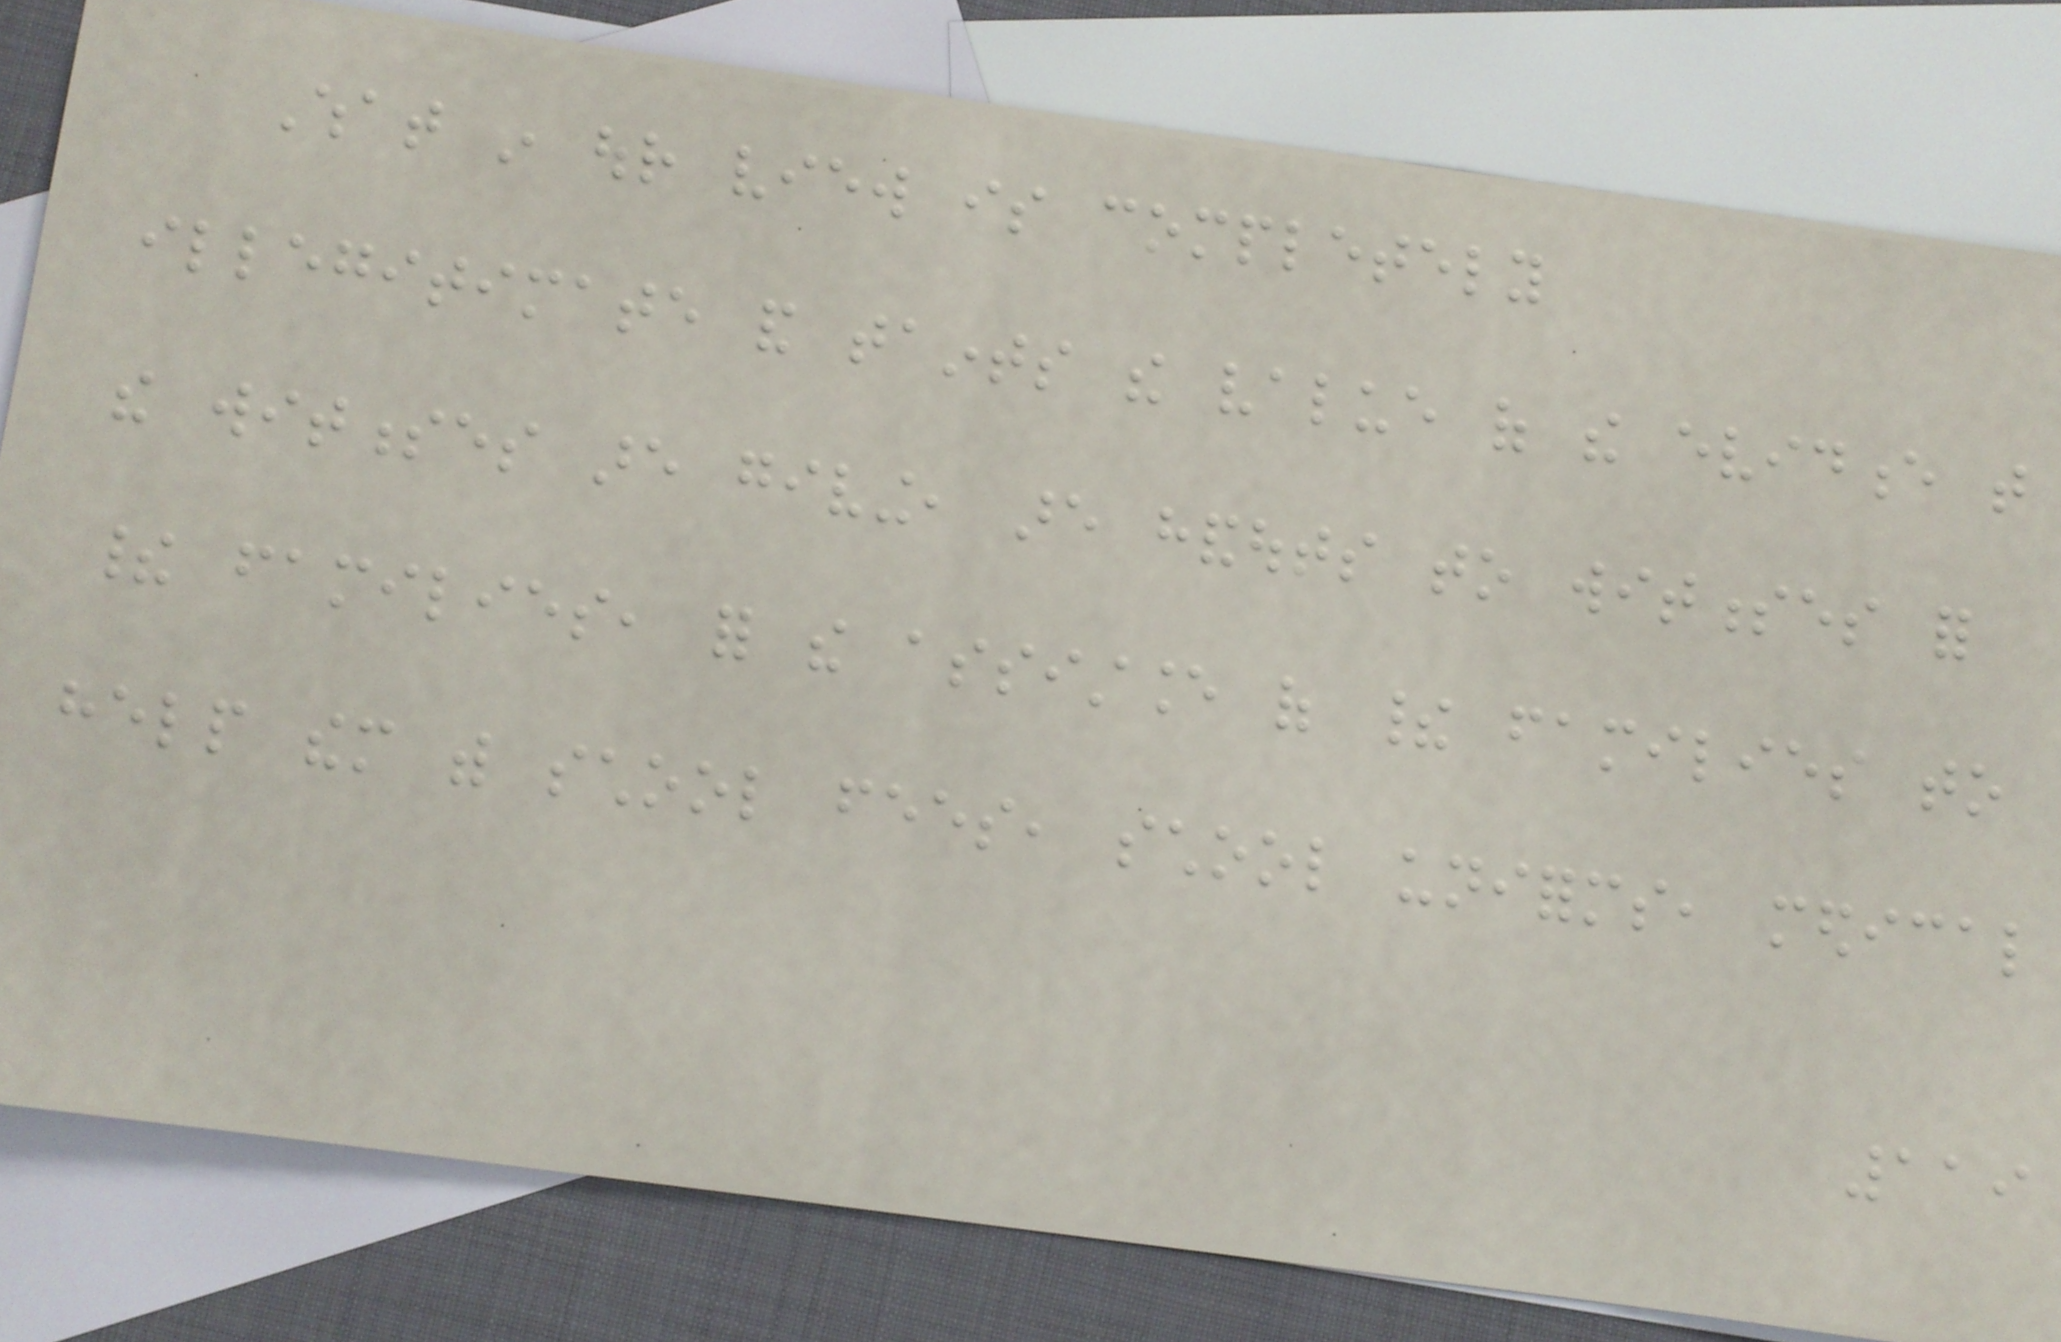What in our view is completely
illegitimate and taints the value of the evidence that
the witnesses are giving, are handouts to witnesses for
their families, for the assistance of their families to
help them with school fees, school uniforms, medical
119
